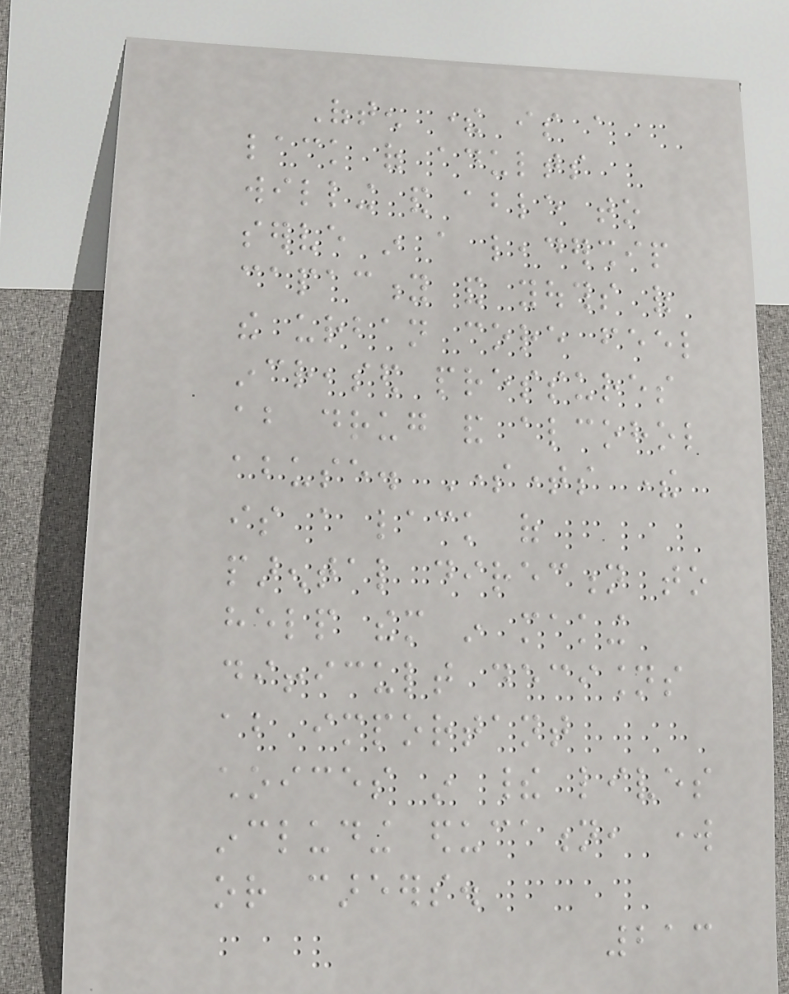Often there is a
lack of adults
willing and able to
serve in a leadership
capacity and youths of
the urban core feel
increased pressures
about drug and alcohol
abuse. Sometimes there
is a lack of
parental direction to
help them in making
difficult decisions
about important
choices in their lives
including education, work
or careers.
213
